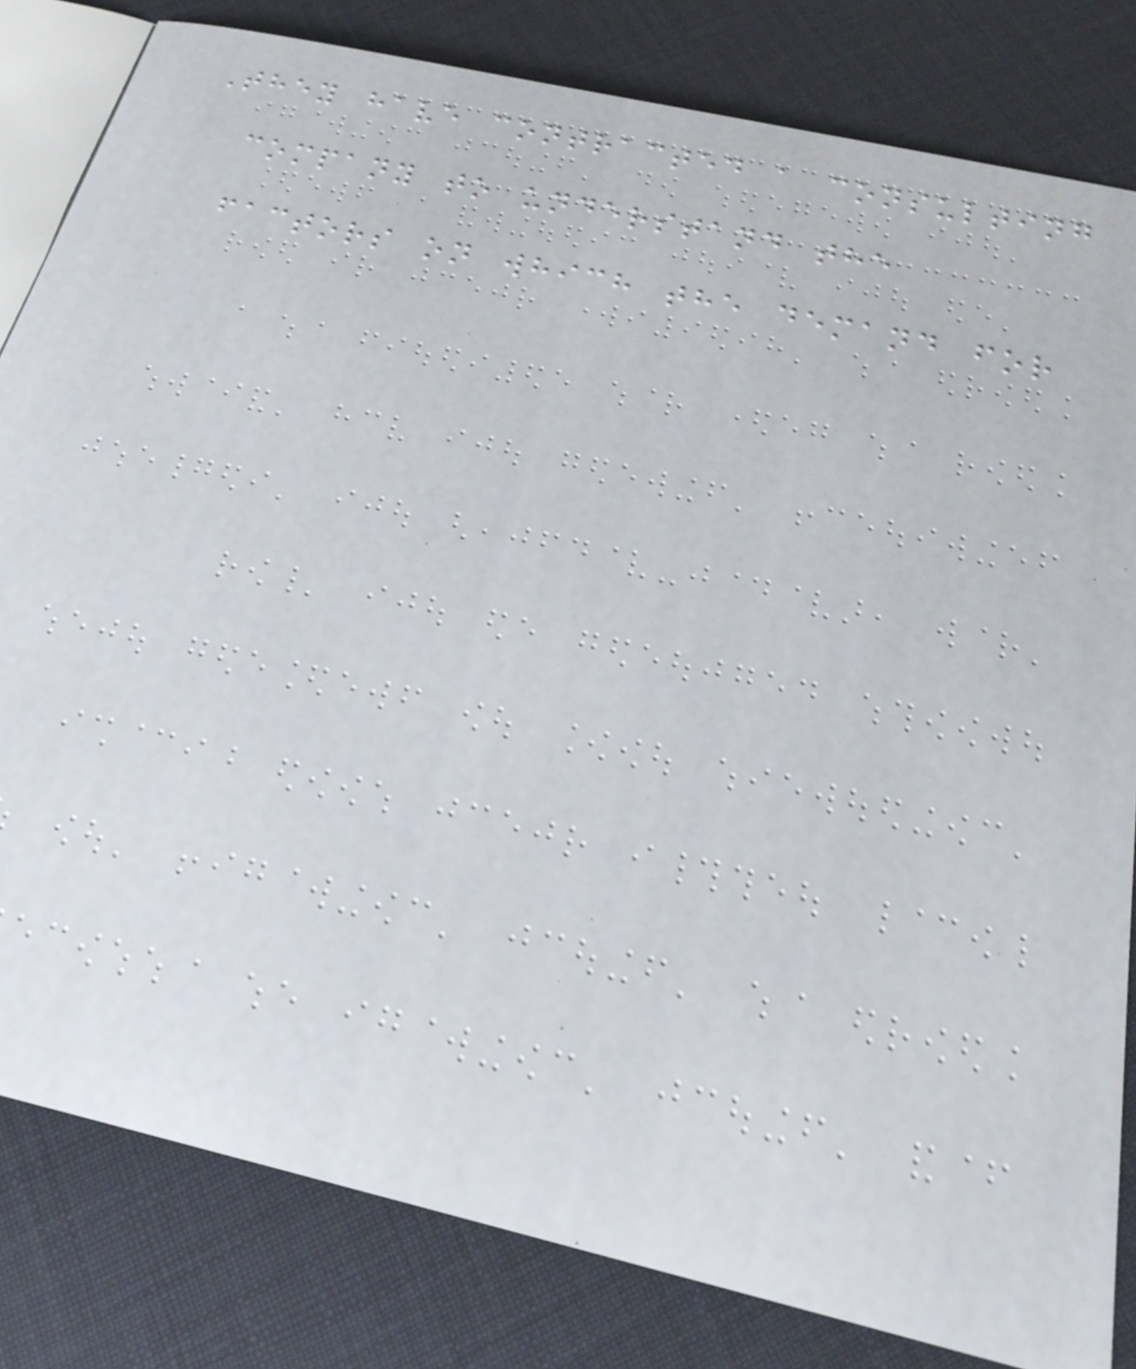They have contracted a consulting
company to understand the
factors on which the demand for
